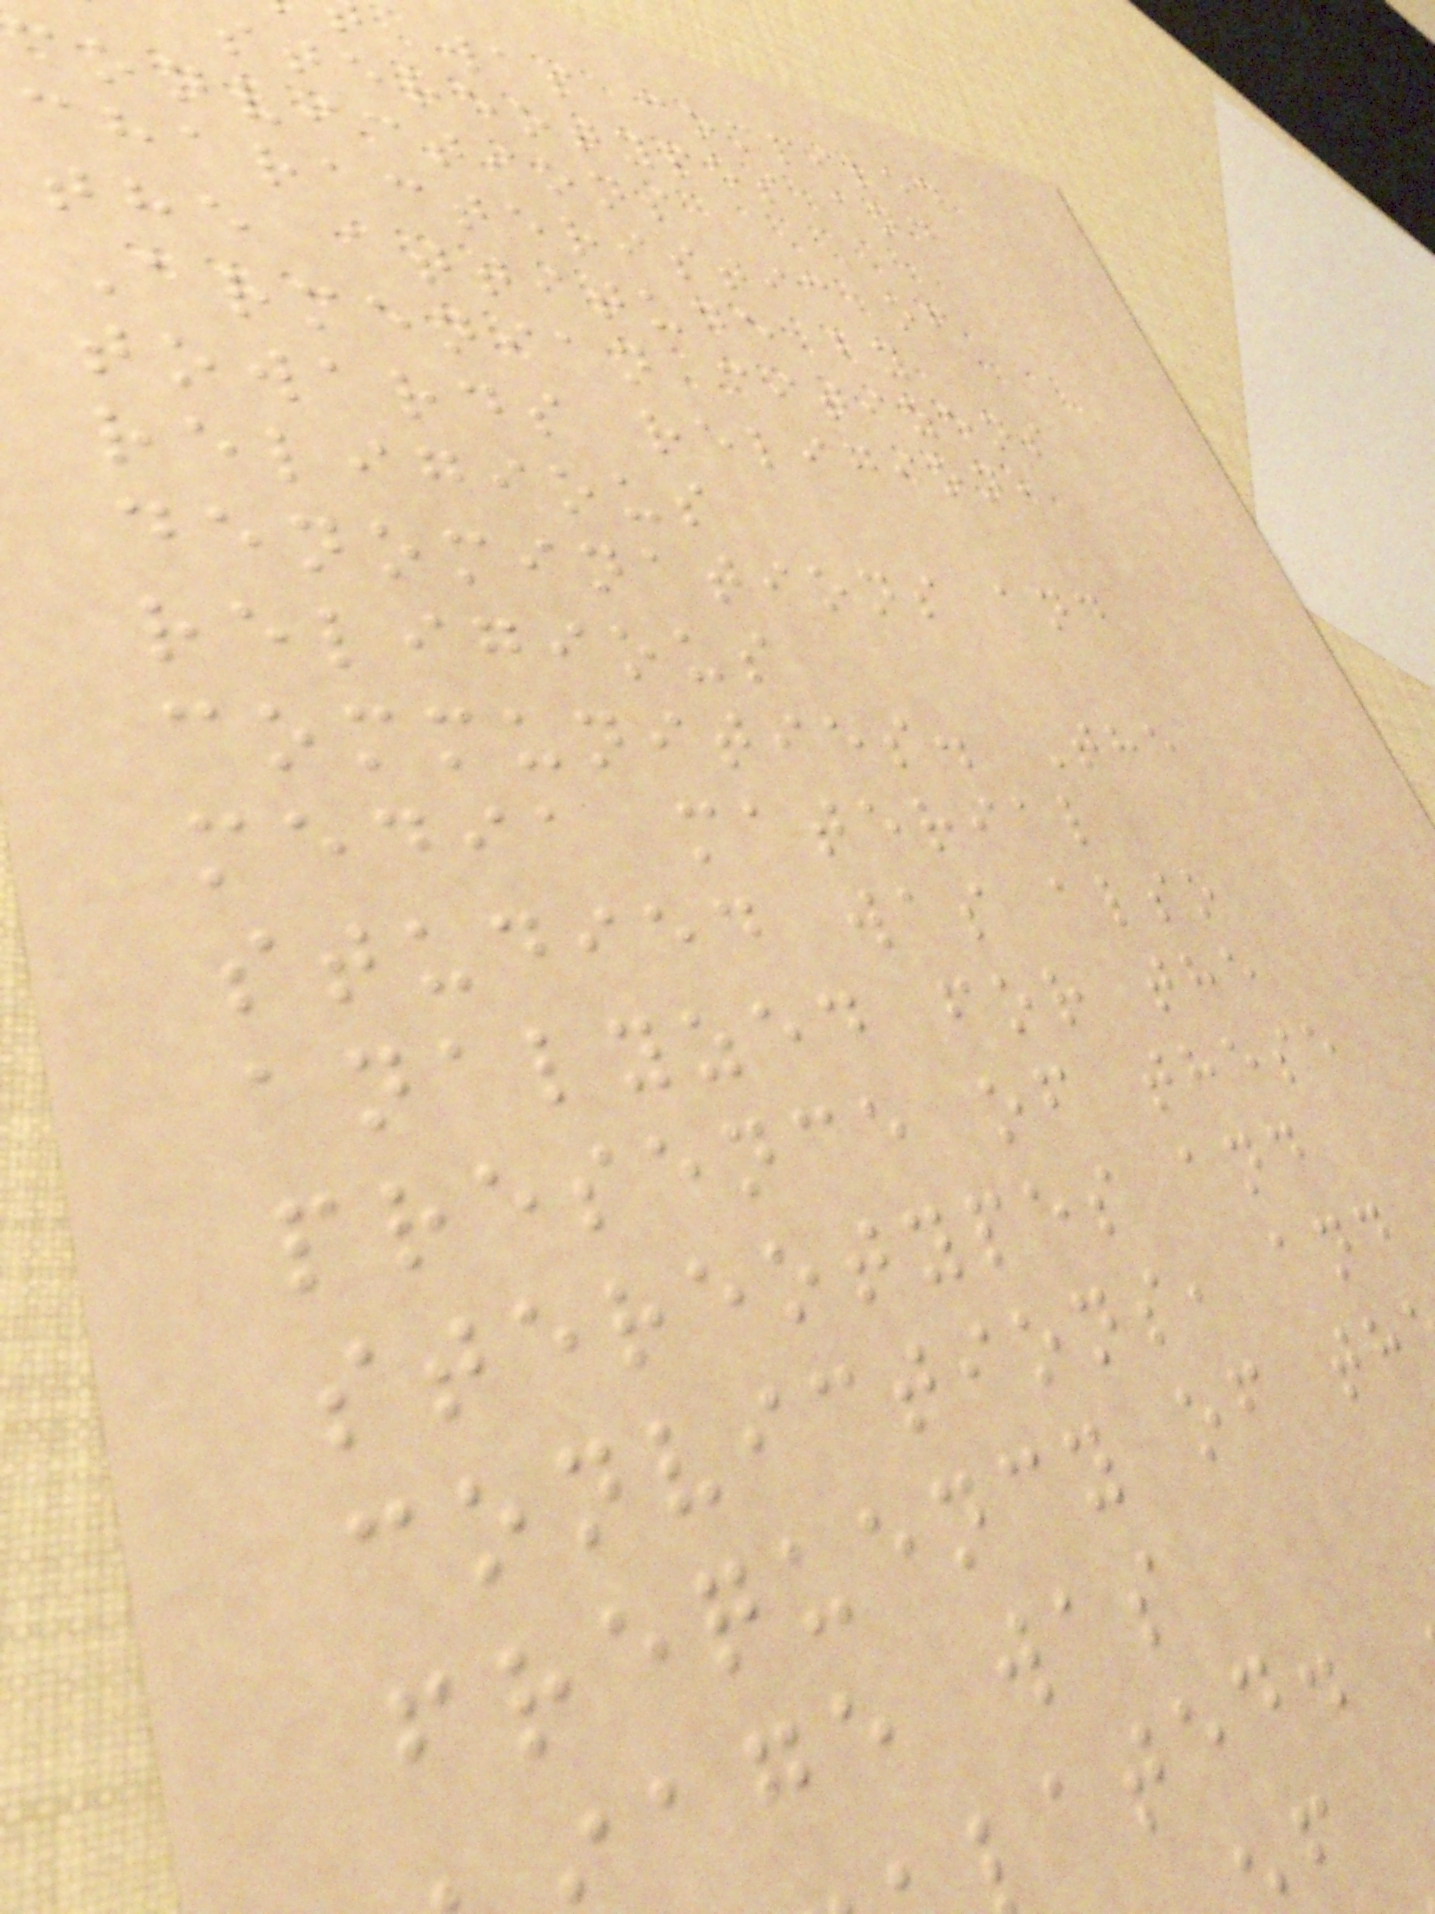was compiled
stereotypes and
convictions
characteristic of
the attitude by
Armenian citizens
towards religion,
religious
denominations and
religious
communities. The
media material
studied was also
analyzed for the
presence of these
stereotypes and
convictions, and
frequency of th
age was
ated.
